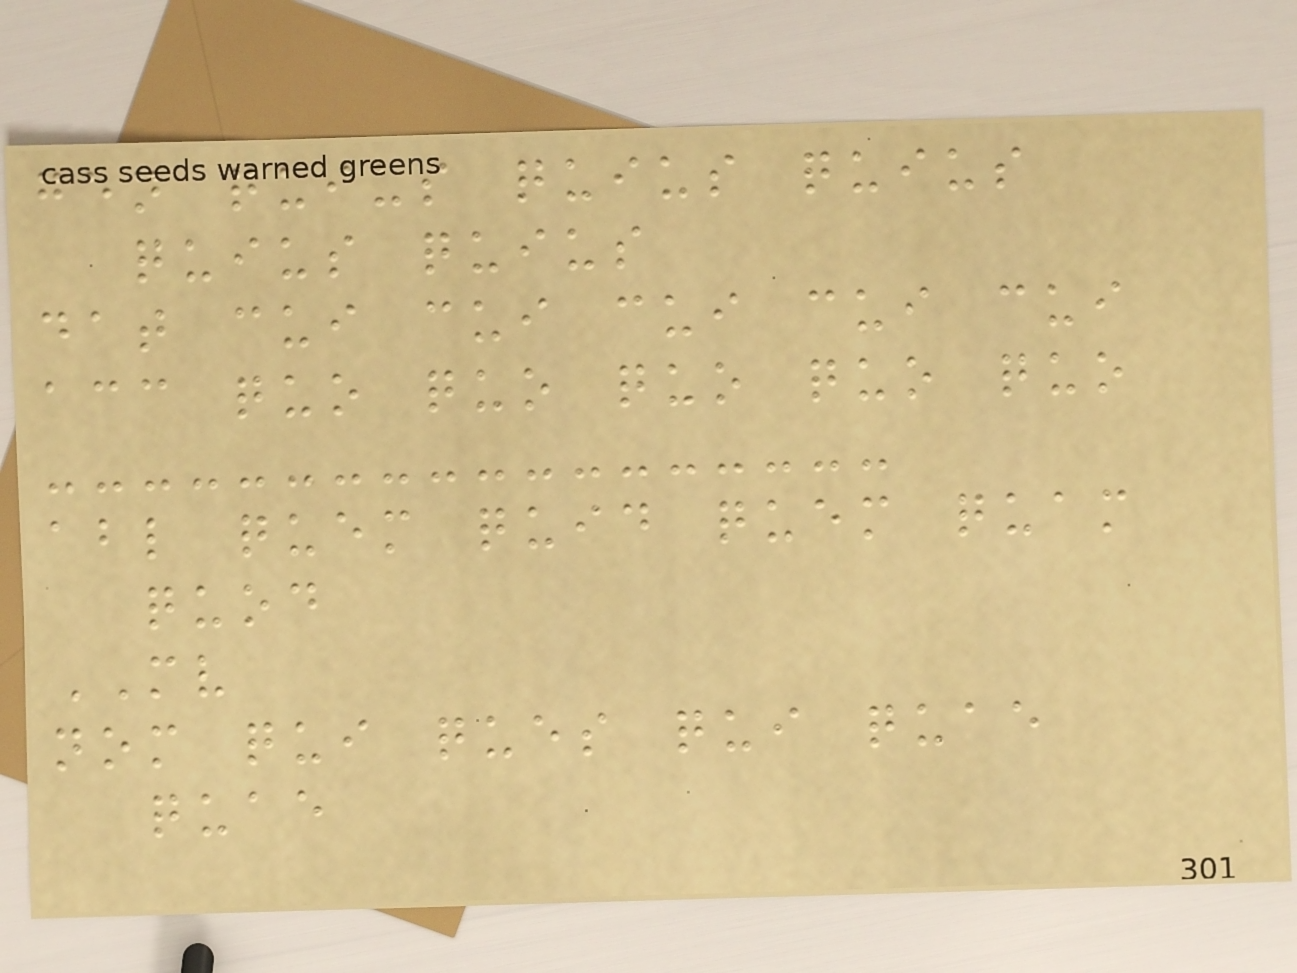gen quius quius quius
quius quius
dat cui cui cui cui cui
acc quo quo quo quo quo
abl quem quid quem quam
quod
MV
nom qui ques qui quae
quae
